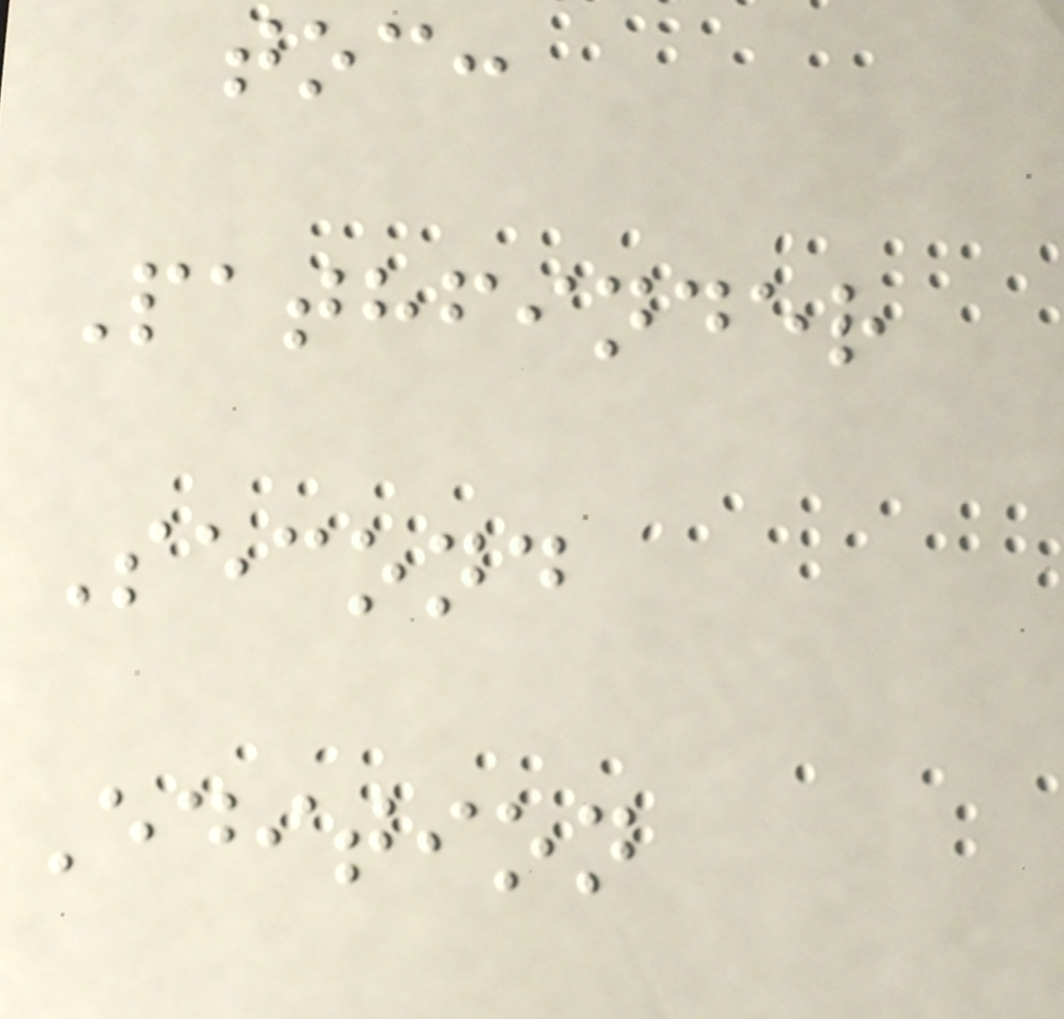toc:
Pathfinder
Second
Edition
